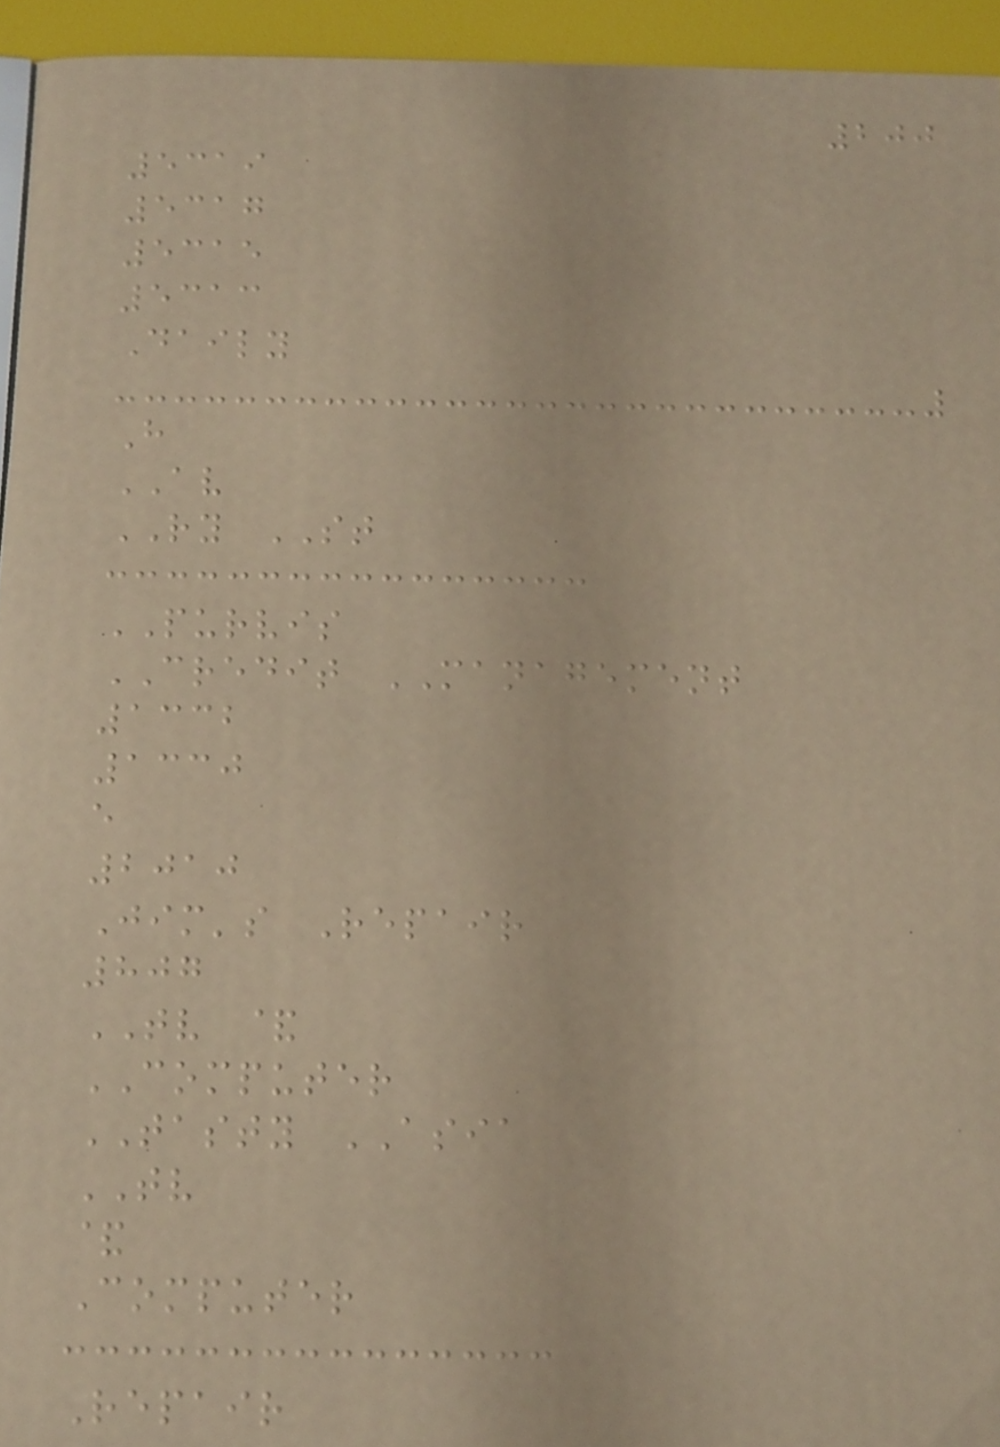200
5319
5317
5315
5313
Daily
H
AV
RY ST
PURVIS
CREDIT MANAGEMENT
1332
1330
e
2010
Jim's Repair
807
TV &
COMPUTER
TASTY ASIA
TV
&
Computer
Repair
